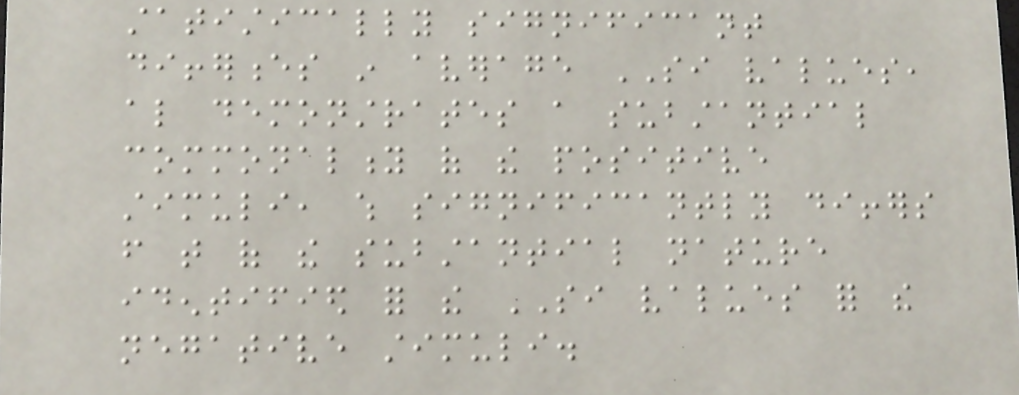statistically significant
differences in average SI values,
also demonstrates a substantial
commonality of the positive
stimuli, which significantly differs
from that of the substantial nature
identified for the SI values for the
negative stimuli.
